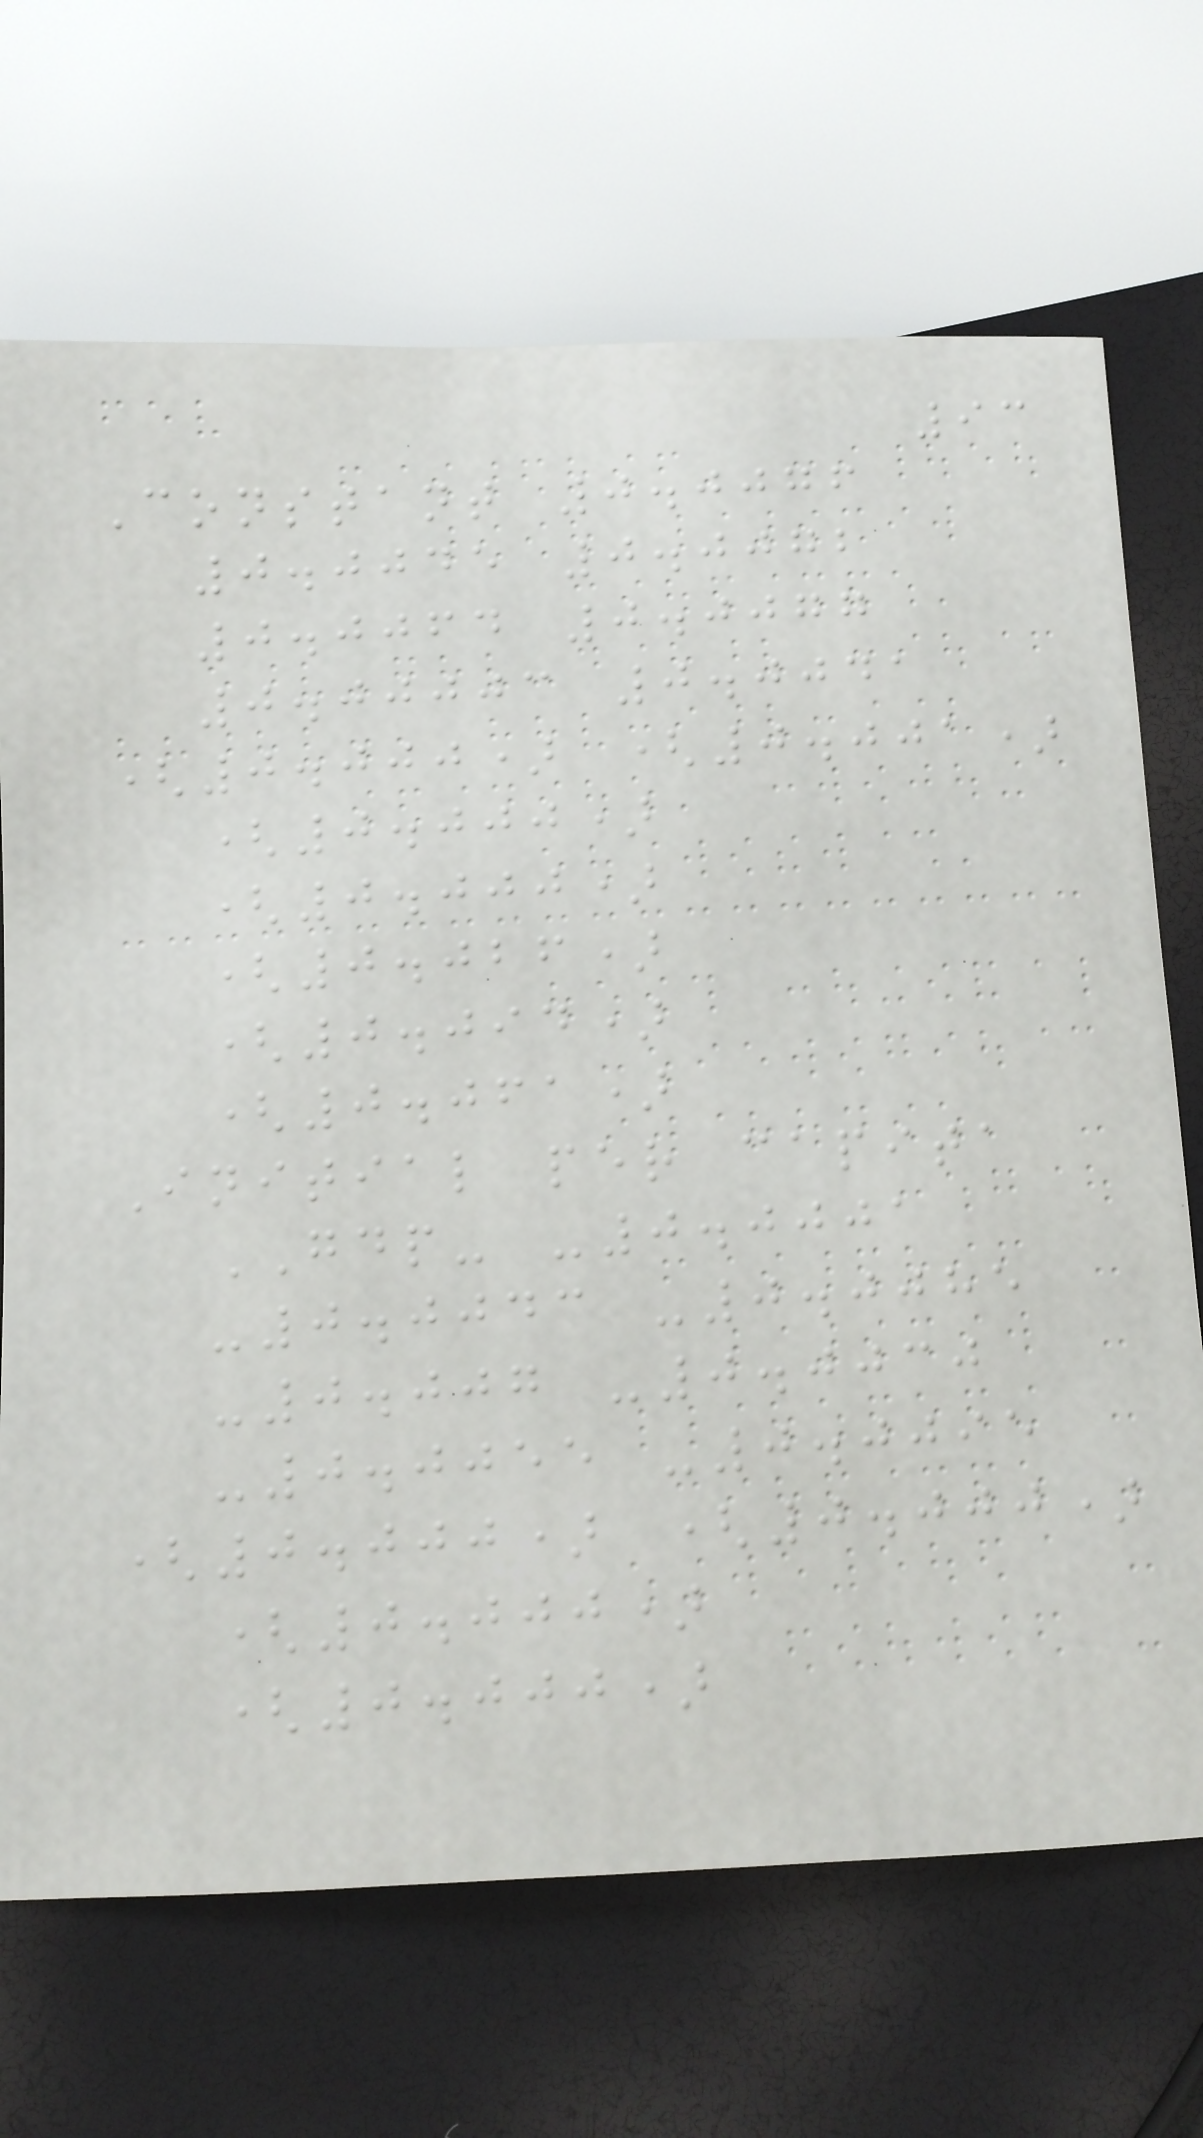93
Constant 0.0076
0.0045 0.0072
0.0064 0.0077
0.00003 0.0041
(0.000) (0.001)
(0.000)
(0.000)
(0.026)
(0.094)
(0.061)
Initial per capita
GDP- -0.0001
-0.0043 -0.0085
-0.007 -0.0030
-0.0055 -0.0095
(0.000) (0.000)
(0.000)
(0.000)
